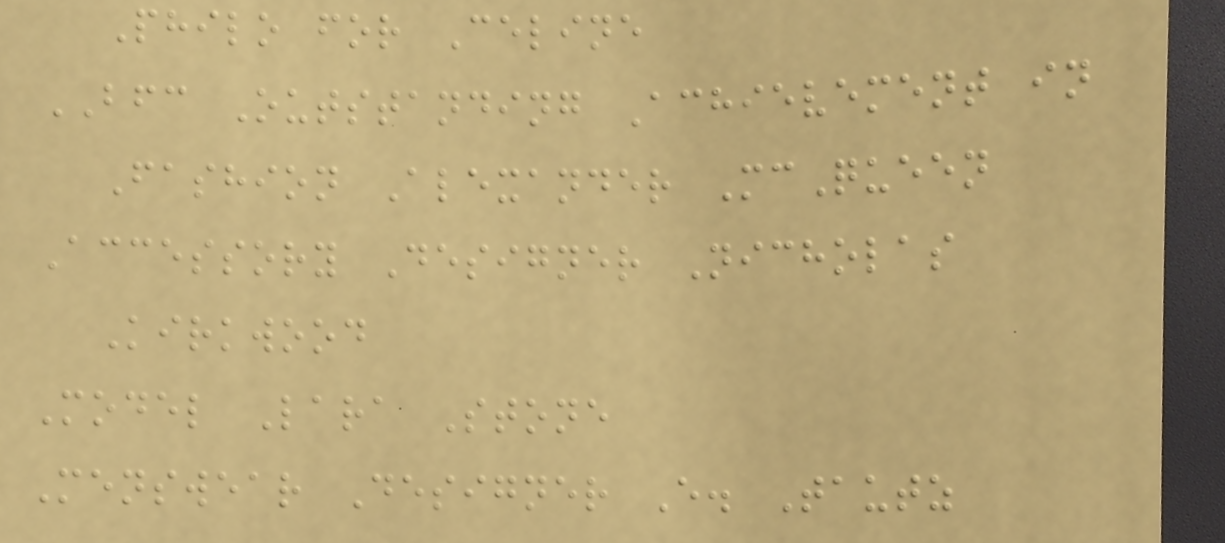Philo for Celine
BFC Outstanding Achievement in
Fashion Alexander McQueen
Accessory Designer Nicholas
Kirkwood
Model Lara Stone
Menswear Designer E. Tautz
